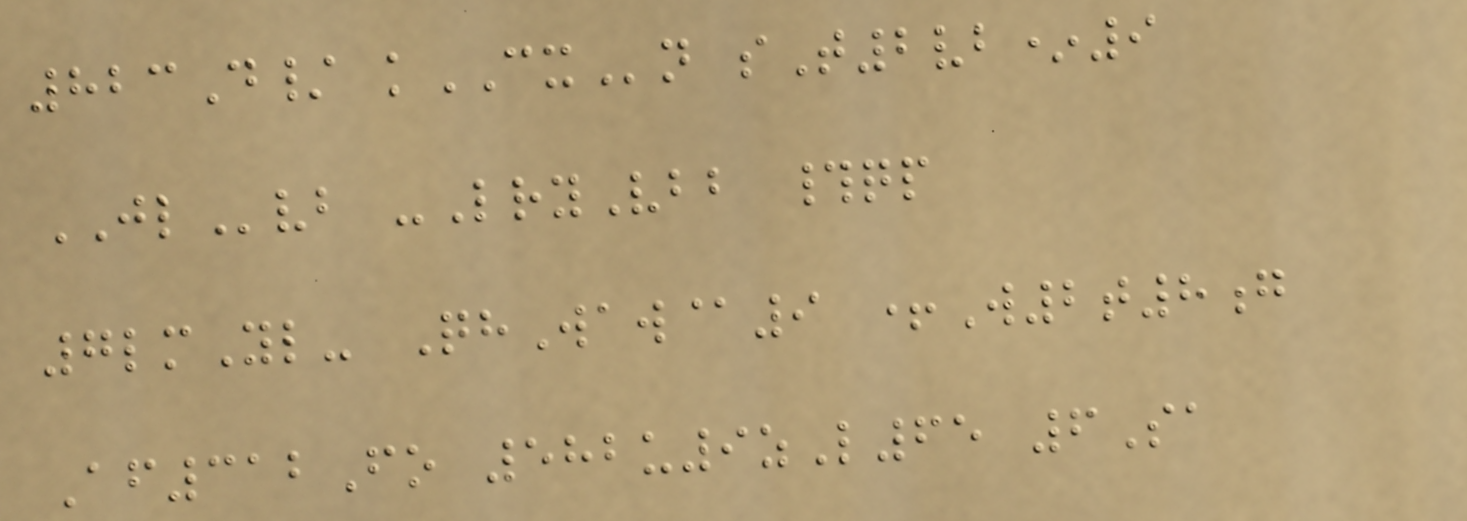823D/ kCXn sT2vb*9
JLvb -LryVbb #qp
7lmYl- QhWaw@9 +W2t8g
Af312Fo 582u9zL65 6Sa
